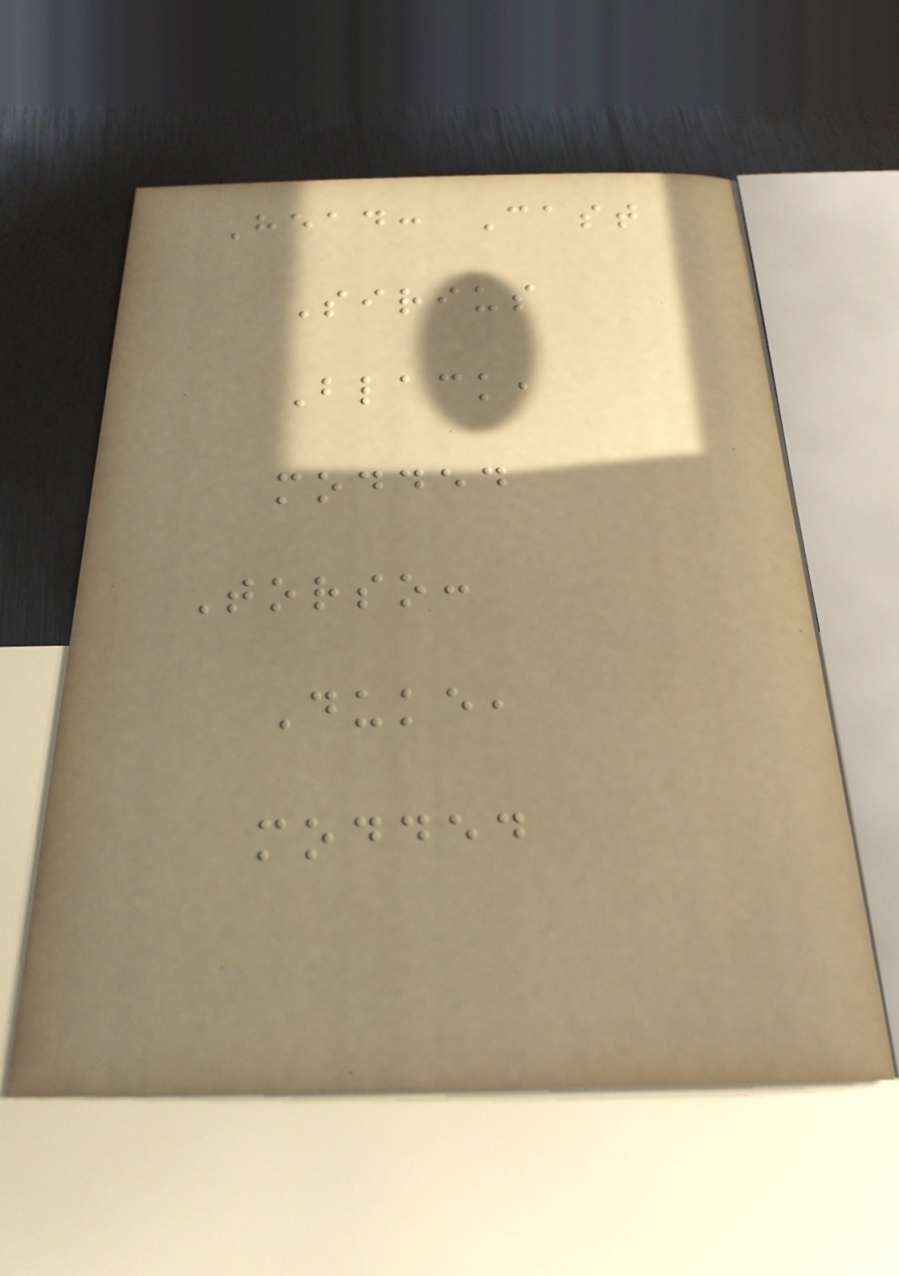Head: Cast
Sirius
Black,
modded
Torso:
Duke,
modded
